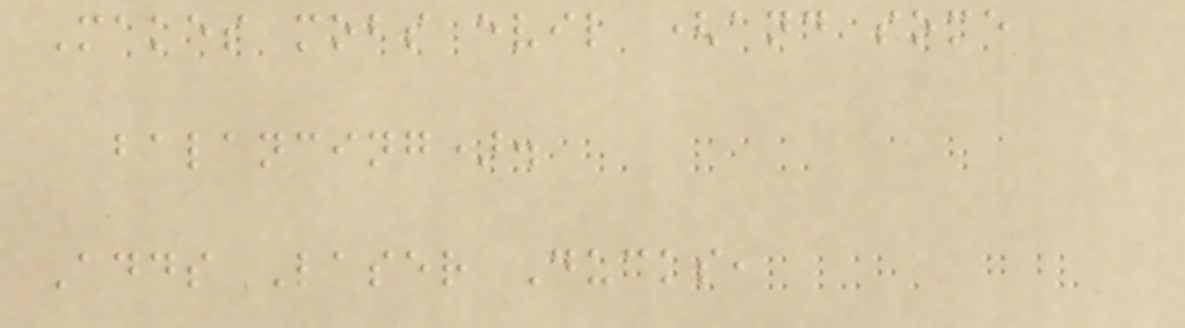Makes mobs evil (and some
balancing).
Adds Laser Ducks,
